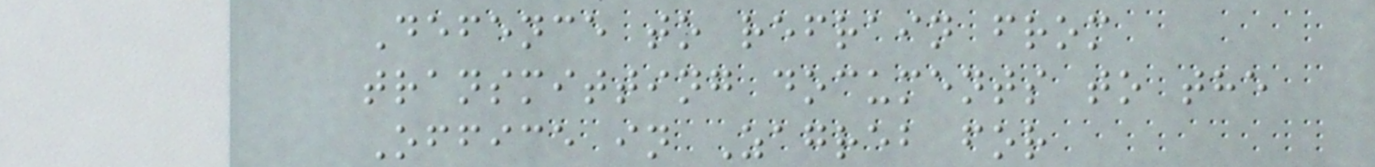Defence to refrain from
transmitting documents to the
Office in Zagreb for
